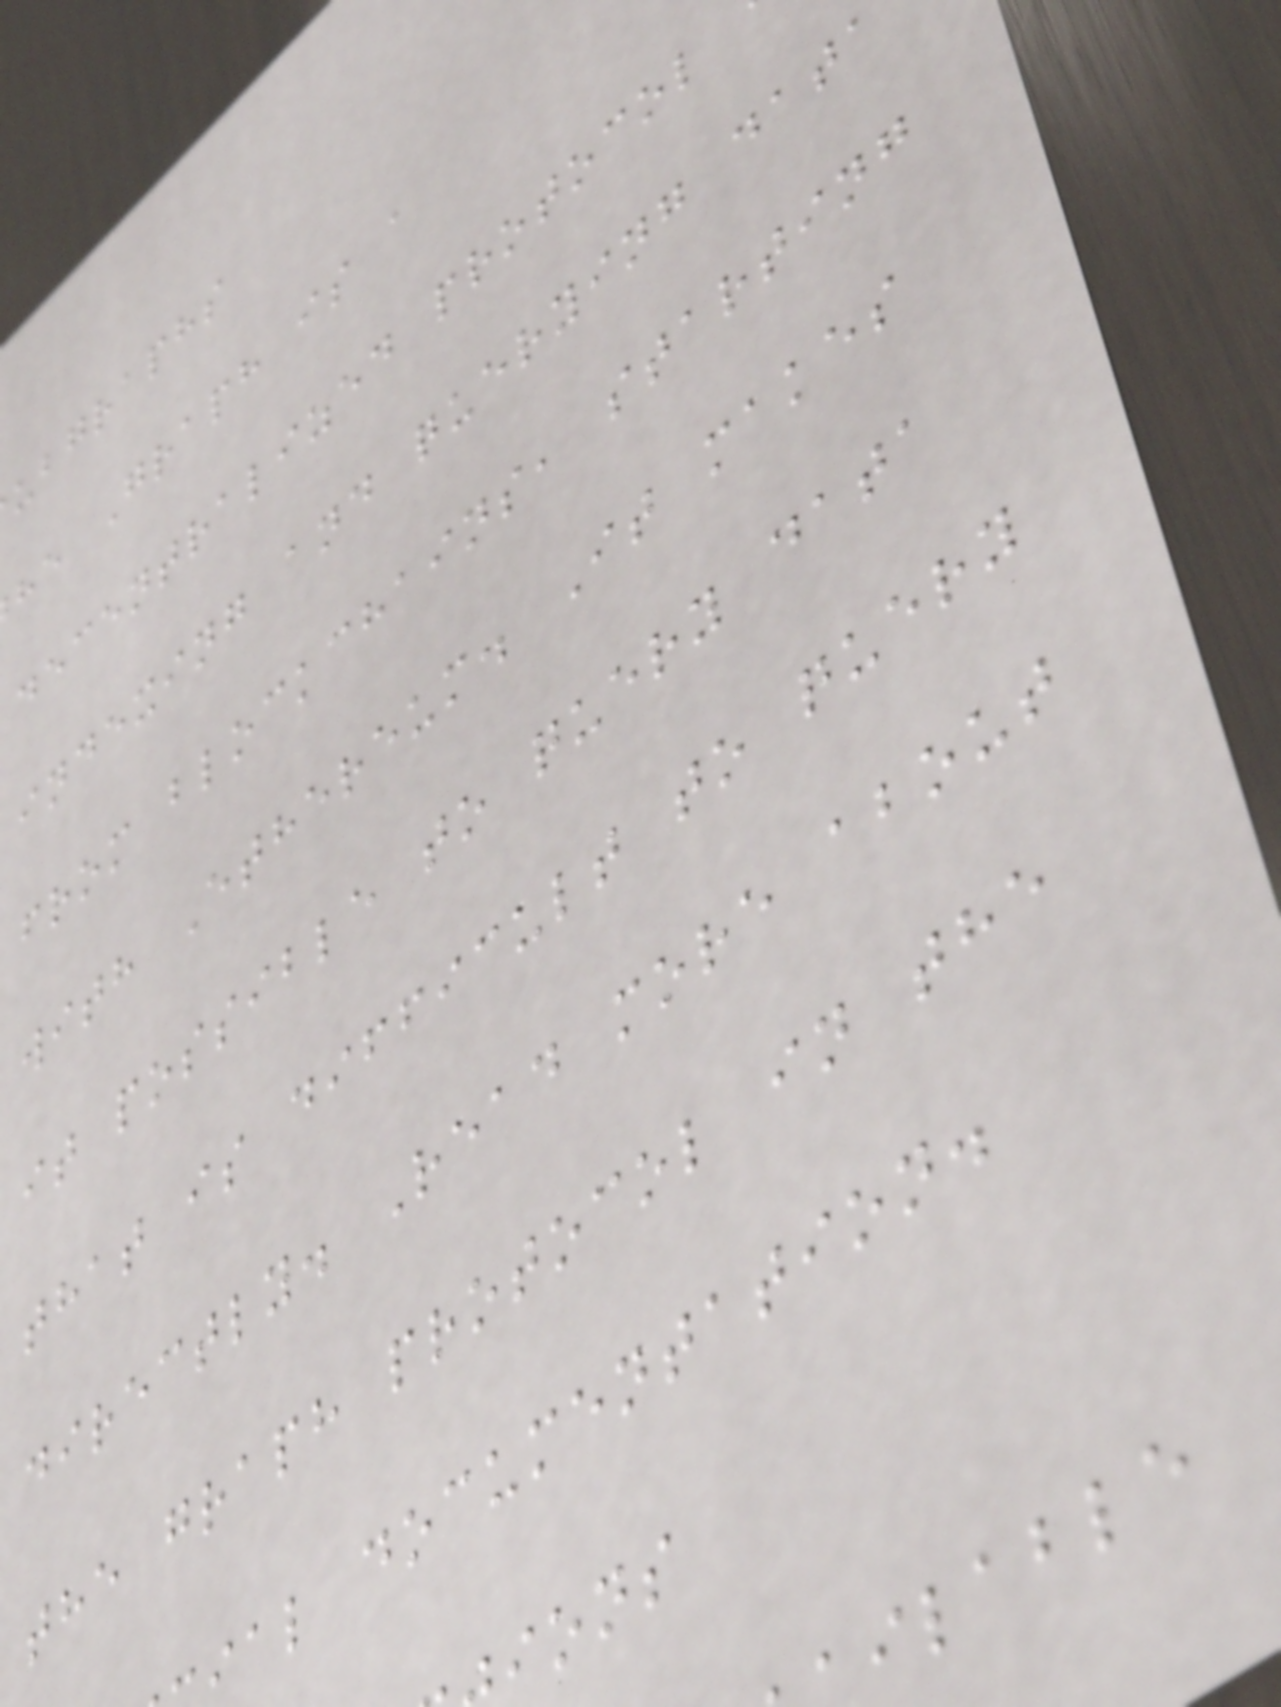ubgraphs
he Graph is a
decentralized protocol
indexing and querying data
from blockchains, starting
with Ethereum. It makes
it possible to query data
that is difficult to query
directly. Read more about
the graph protocol in the
ial documentation.
